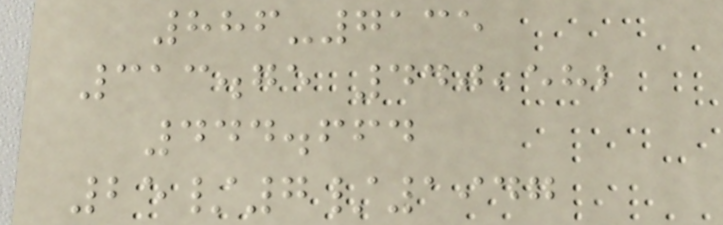886-7135
313.75 440,582
444.664
25/7/1947
